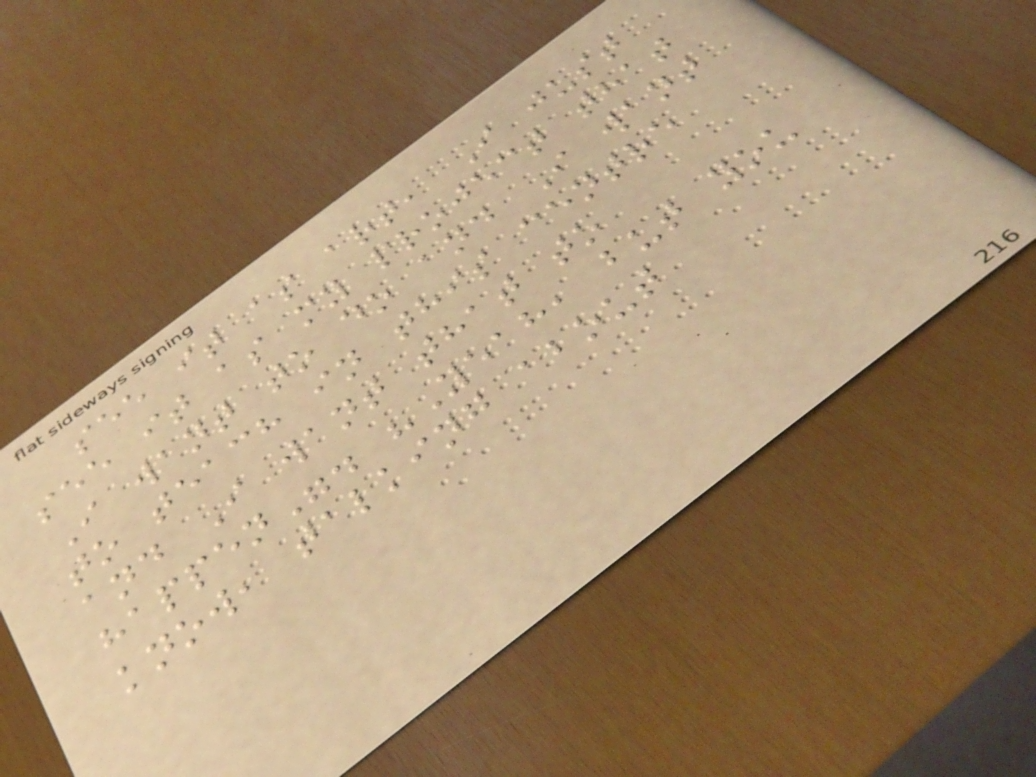see it as art, I just
see it as my project that
I want to do and I want
to teach in this centre
and I want that to
happen". "Yeah, but you
know, talking about
